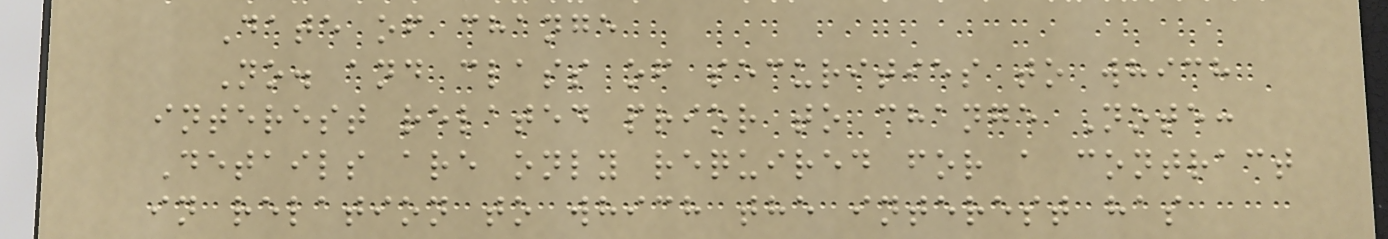Date of change
No. and class of securities to which
interest related prior to change Note:
Details are only required for a contract
in relation to which the interest has
